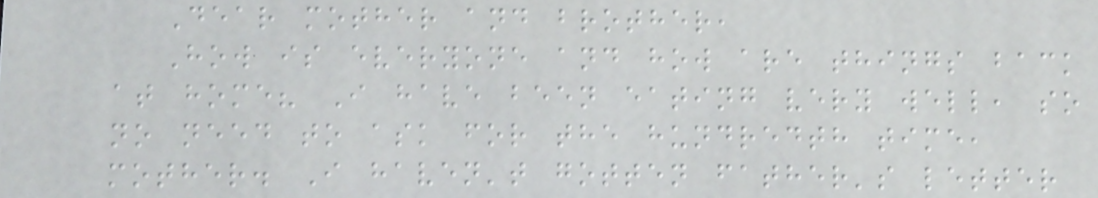Dear mother and brother,
How is everyone and how are things back
at home? I have been eating very well, so
no need to ask for the hundredth time,
mother. I haven't gotten father's letter
